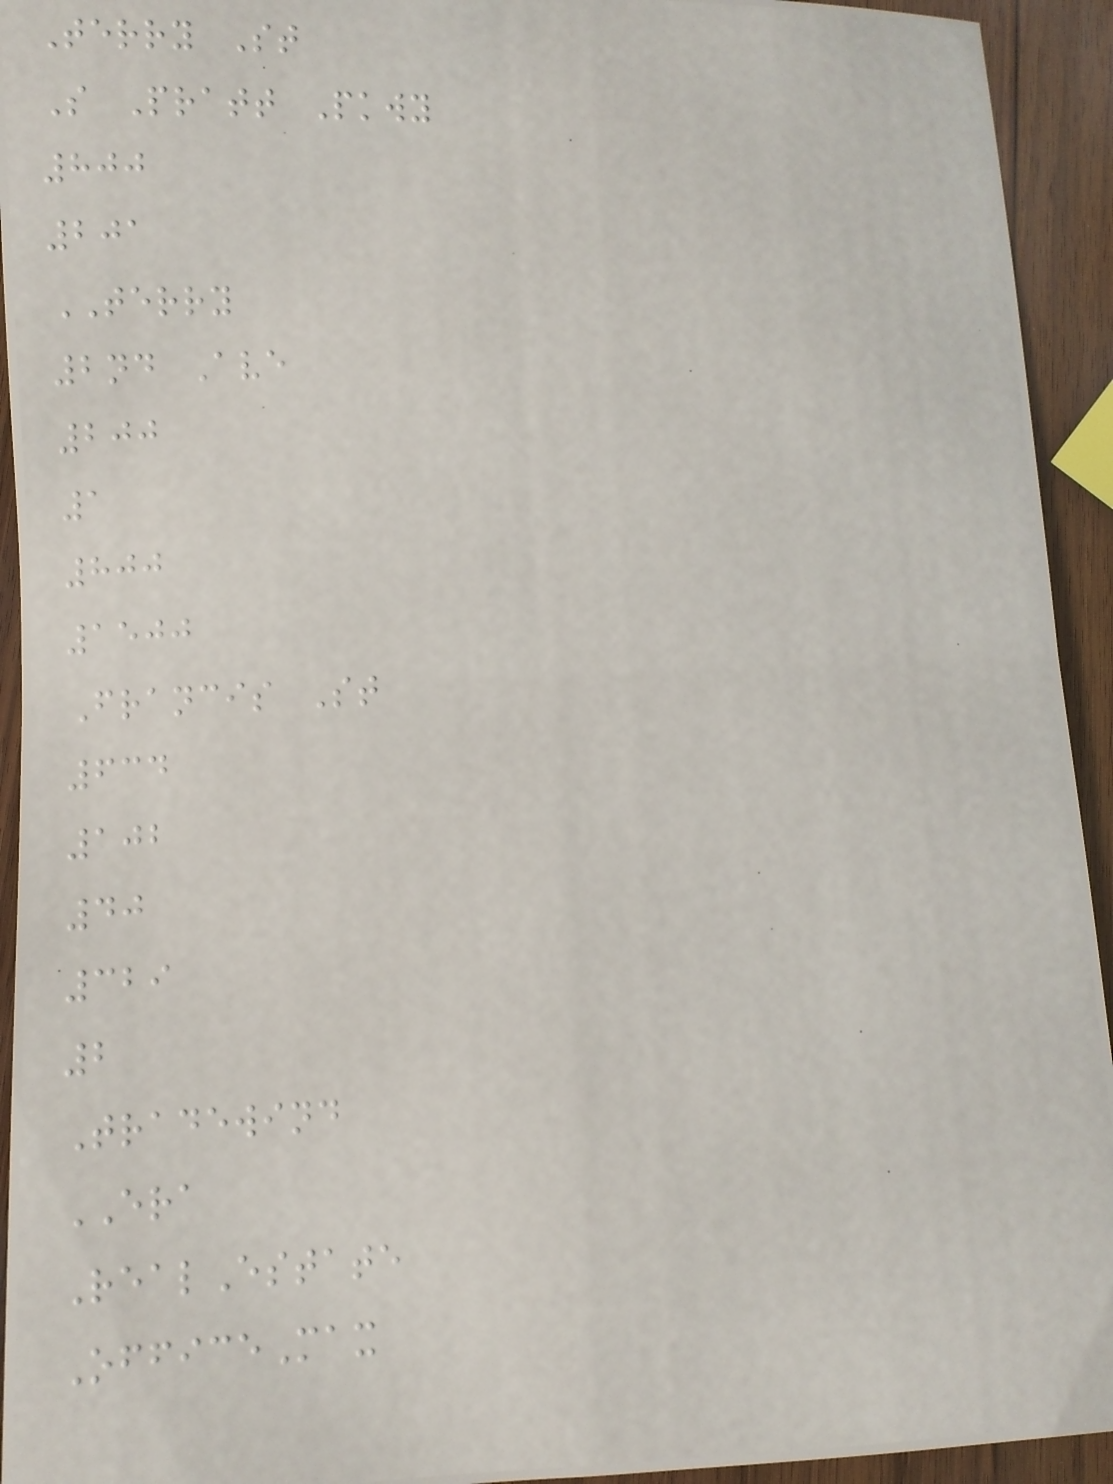Terry St
S Pratt Pkwy
800
201
TERRY
2nd Ave
200
1
800
1500
Francis St
634
102
40
329
2
Tradewind
ERA
RealEstate
OfficeMax
